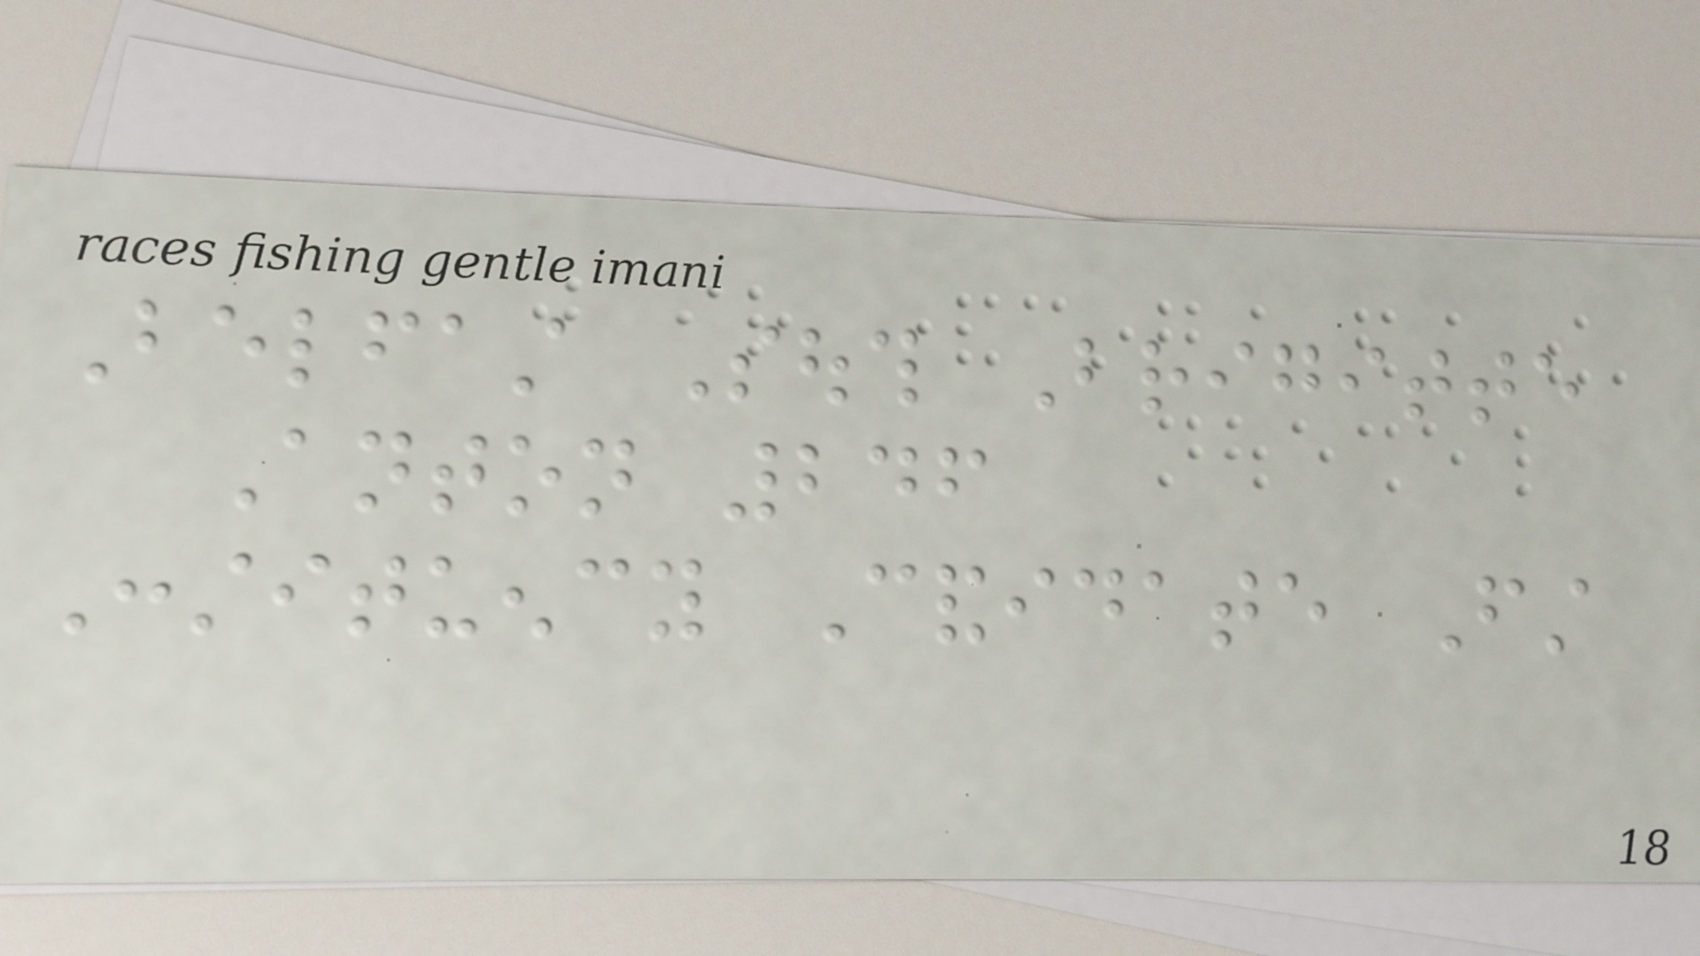Belfast South Brigitte
Anton 246
Constituency Candidate First
